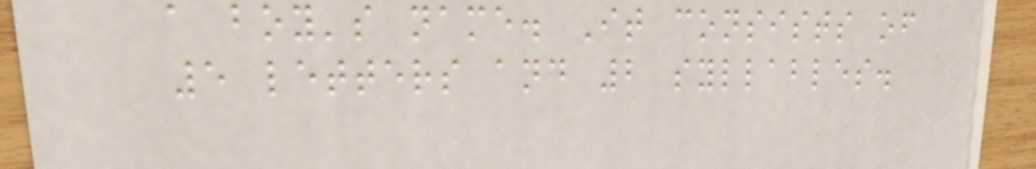a boy's name. It consists of
5 letters and 2 syllables.
